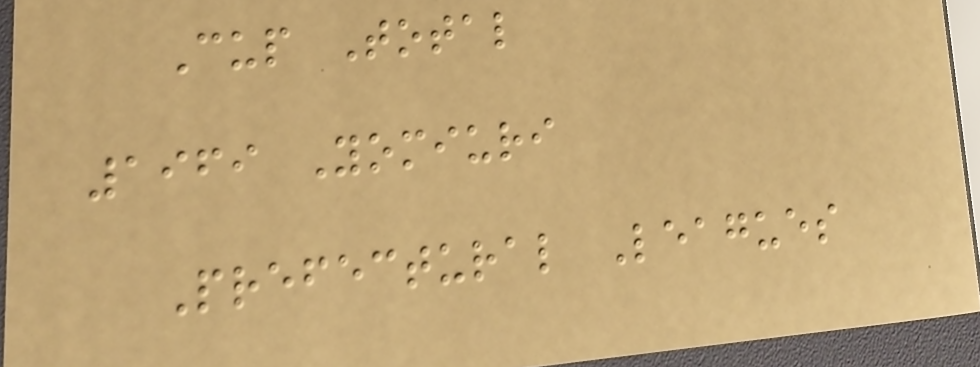Cup Total
1969 Yomiuri
Prefectural Leagues
